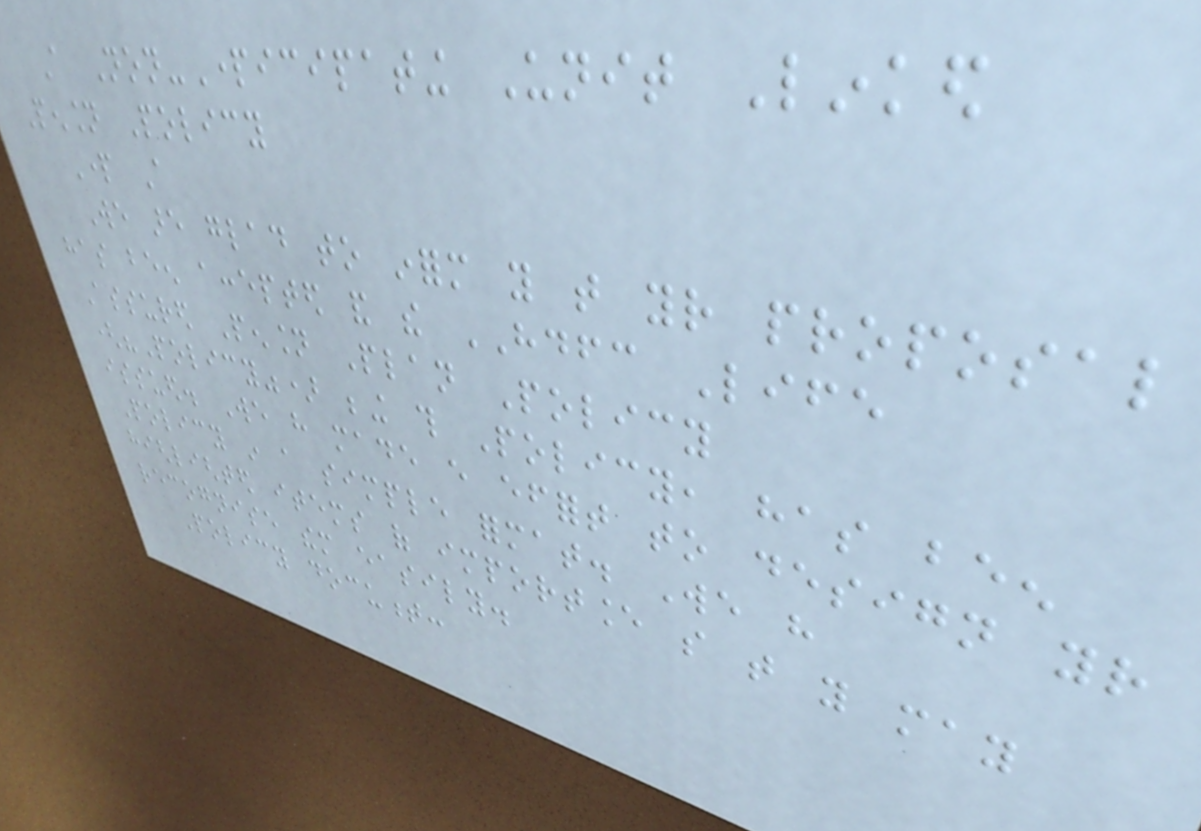A Non-Participating Unit Linked
Pension Policy
Part A
We are glad to inform you that your proposal
has been accepted and the HDFC Life
Assured Pension Plan Policy
("Policy") being this Policy, has been
issued. We have made every effort to design your
Policy in a simple format. We have
highlighted items of importance so that you may
recognise them easily.
Policy document:
